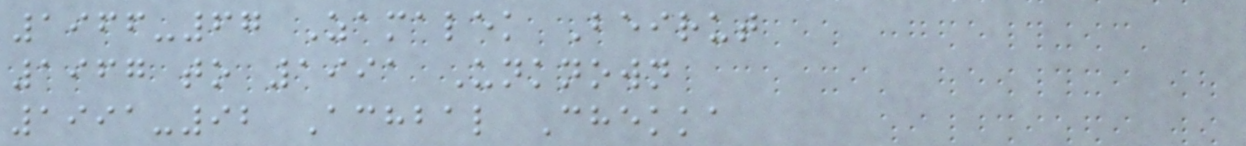1966-67 Zamalek Beirut
1967 to 1991 Unknown
1991-92 Achbal Chekka
